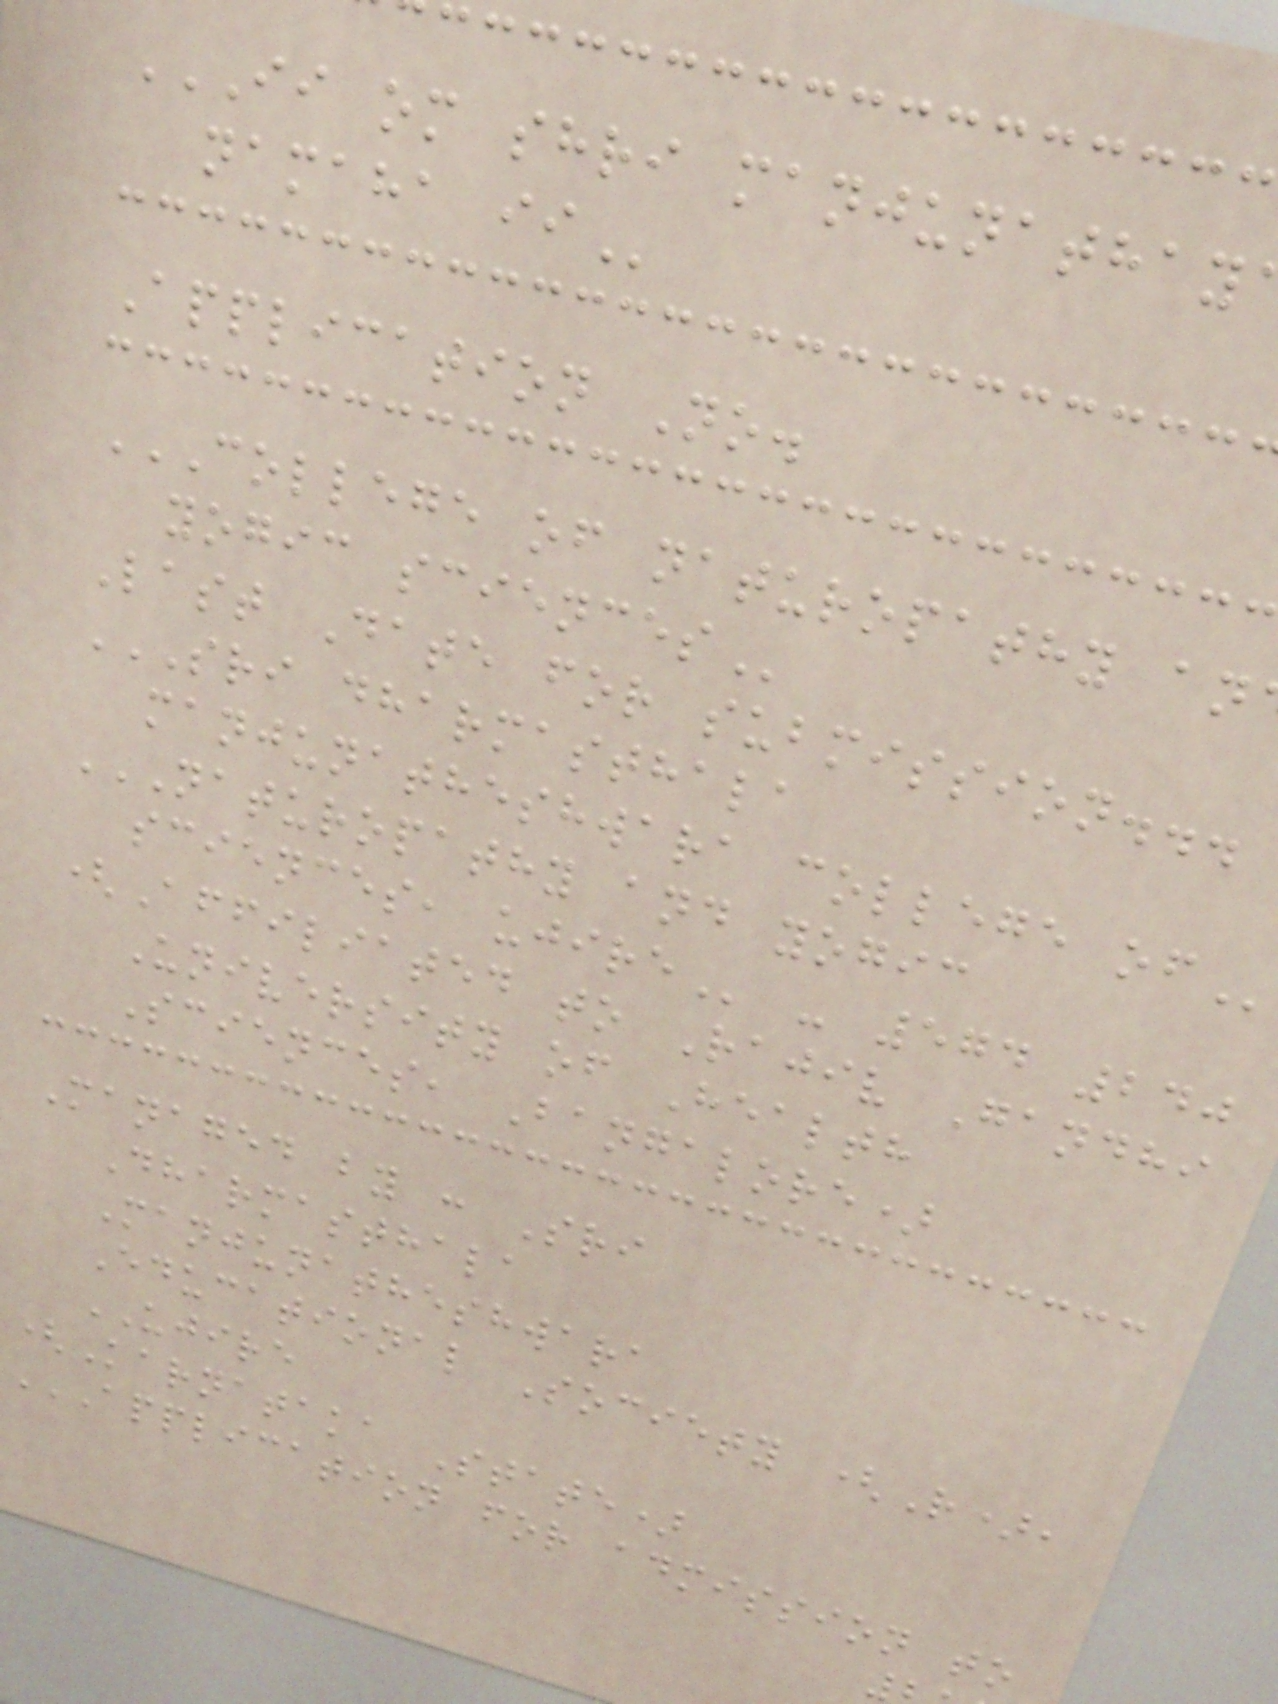namaha
Application No.
yogic
Last Date for submission...
SRI DHARMASTHALA
manjunatheshwara college
NATUROPATHY AND YOGIC
sciences,
(Affiliated to Rajiv Gandhi
University of Health
Sciences, Bangalore)
Managed by : Sri
Dharmasthala
Manjunatheshwara
Educational Society (R),
UJIRE
(Karnataka State)
APPLICATION FOR ADMISSION TO
